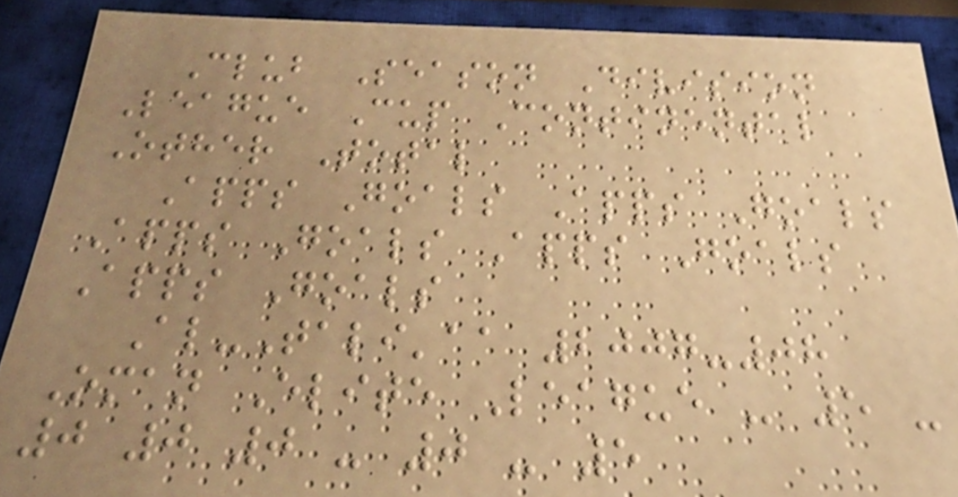Club Season Division
League Cup Continental
Other Total
Apps Goals Apps Goals
Apps Goals Apps Goals
Apps Goals
Al-Tali'aa 2007-08
Oman Elite League - 5 -
0 0 0 - 0 - 5
